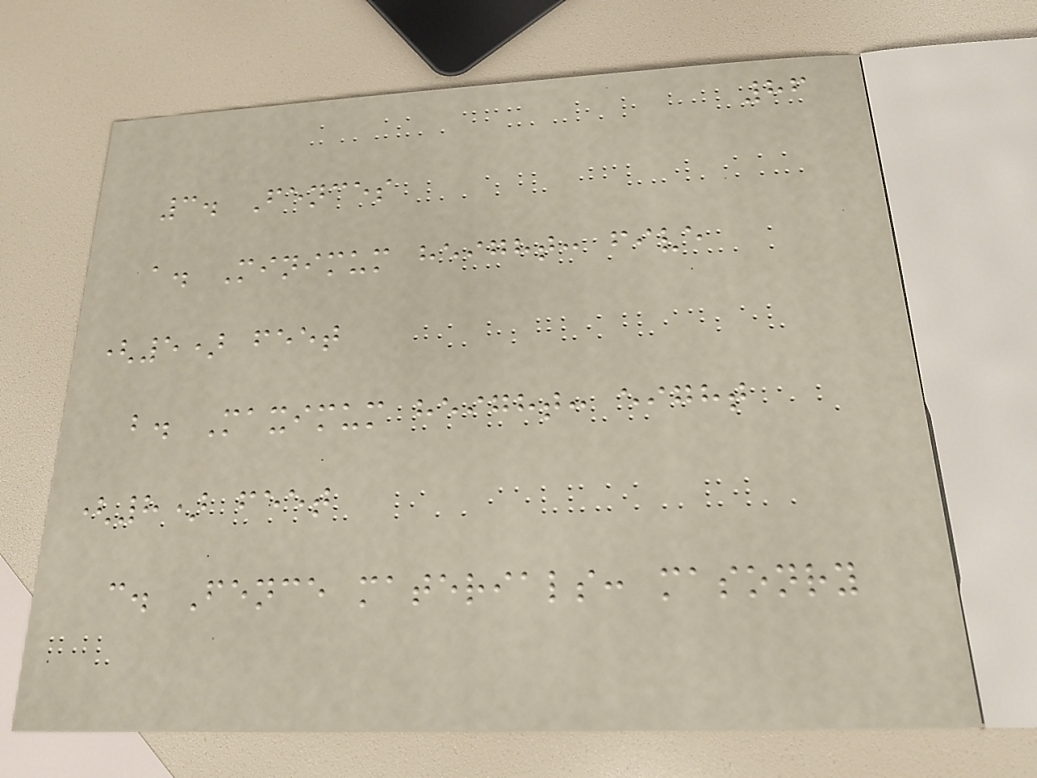86
3. Fences
a. Minimum height: five
(5) feet
b. Maximum height: eight
(8) feet
c. Fence materials: masonry
